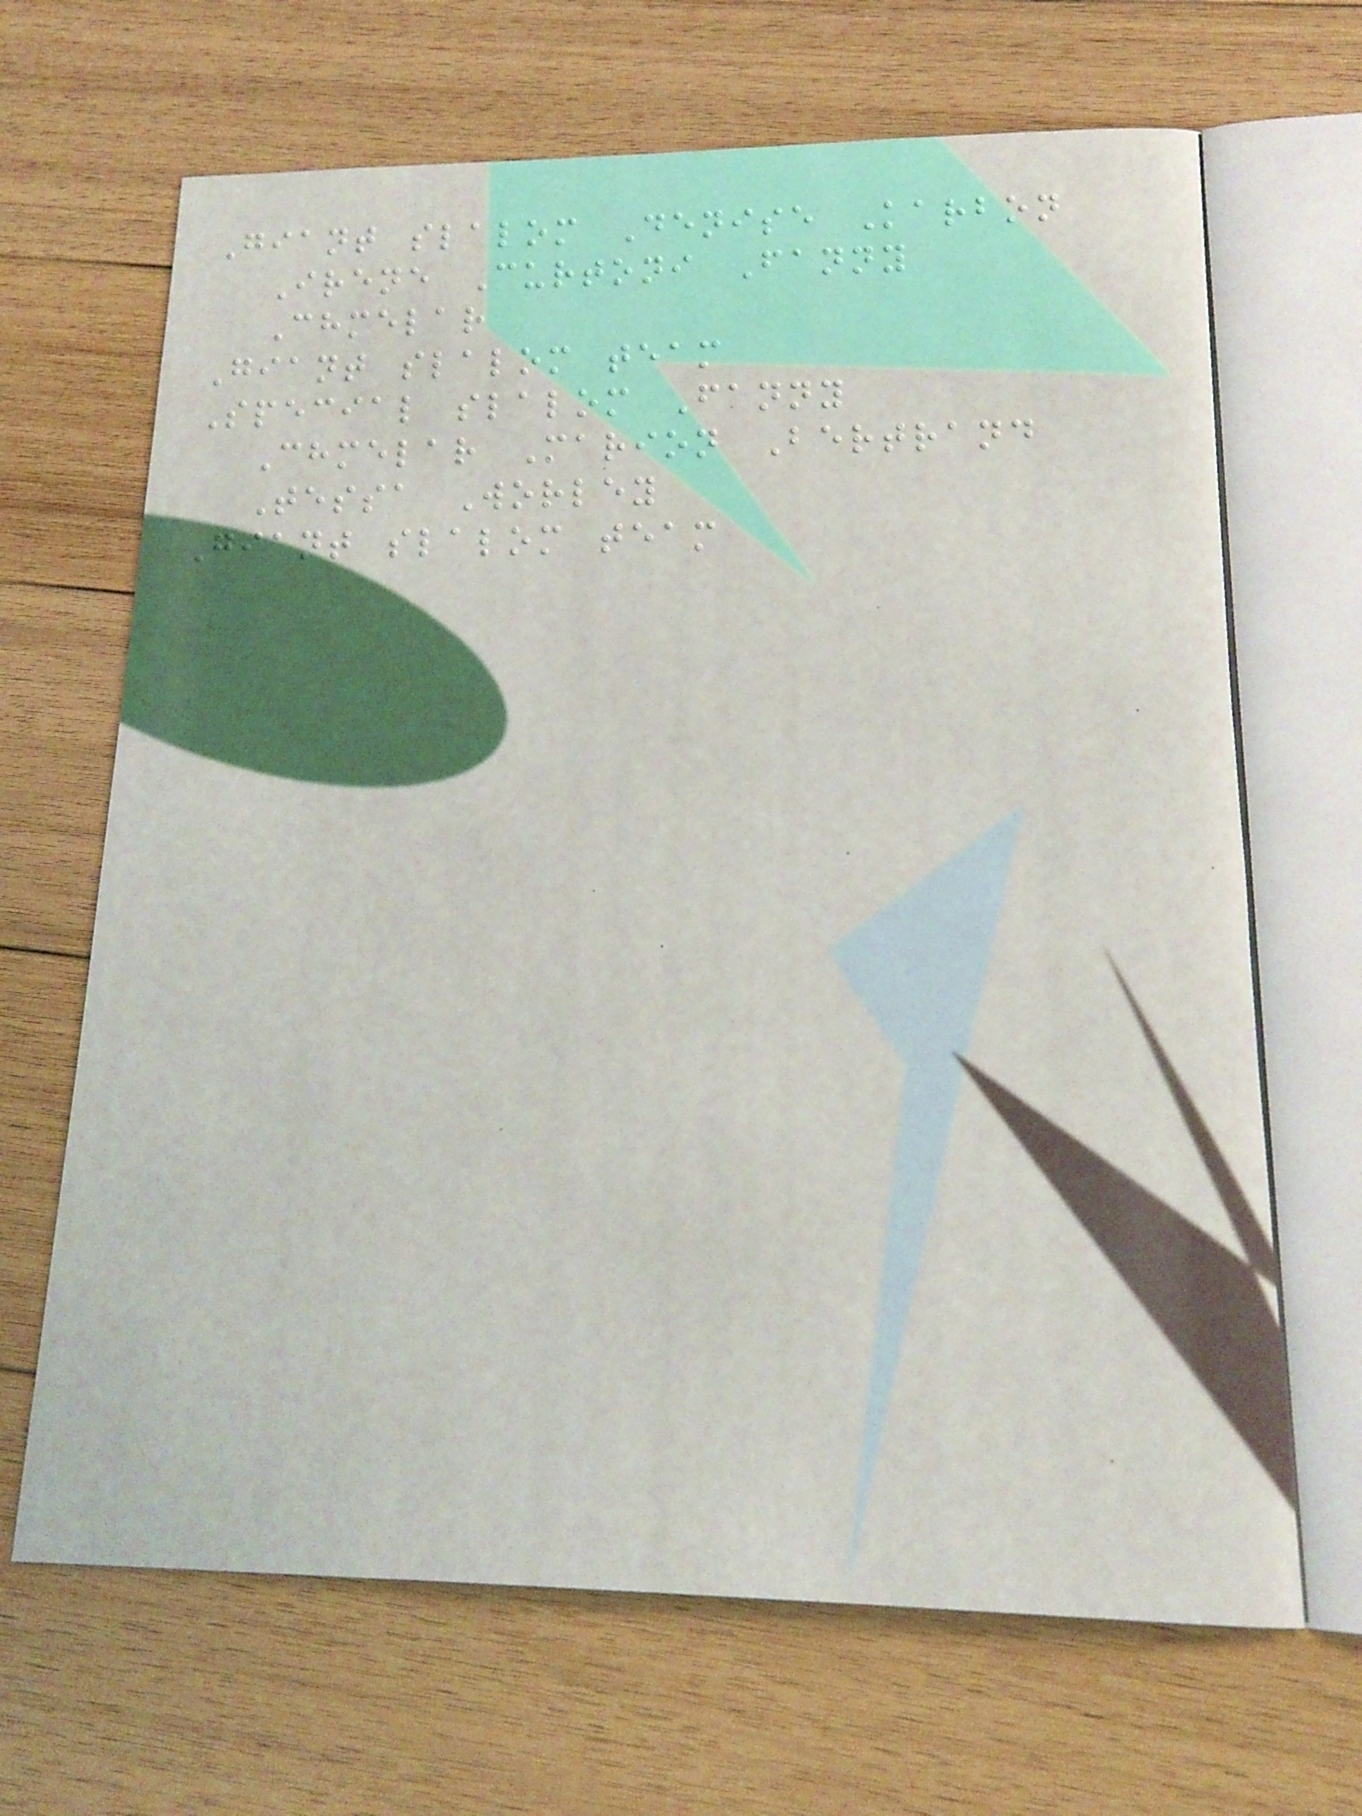Giant slalom Denise Karbon
Irene Curtoni Fanny
Chmelar
Giant slalom team
Special slalom Fanny
Chmelar Marion Bertrand
Tessa Worley
Giant slalom team
